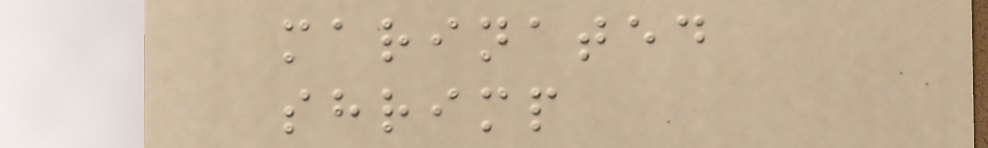marinated
shrimp
